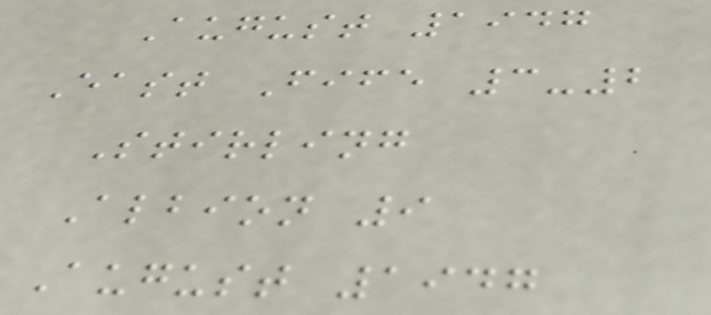August 1947
East Fife 3-2
Stirling
Albion 9
August 1947
